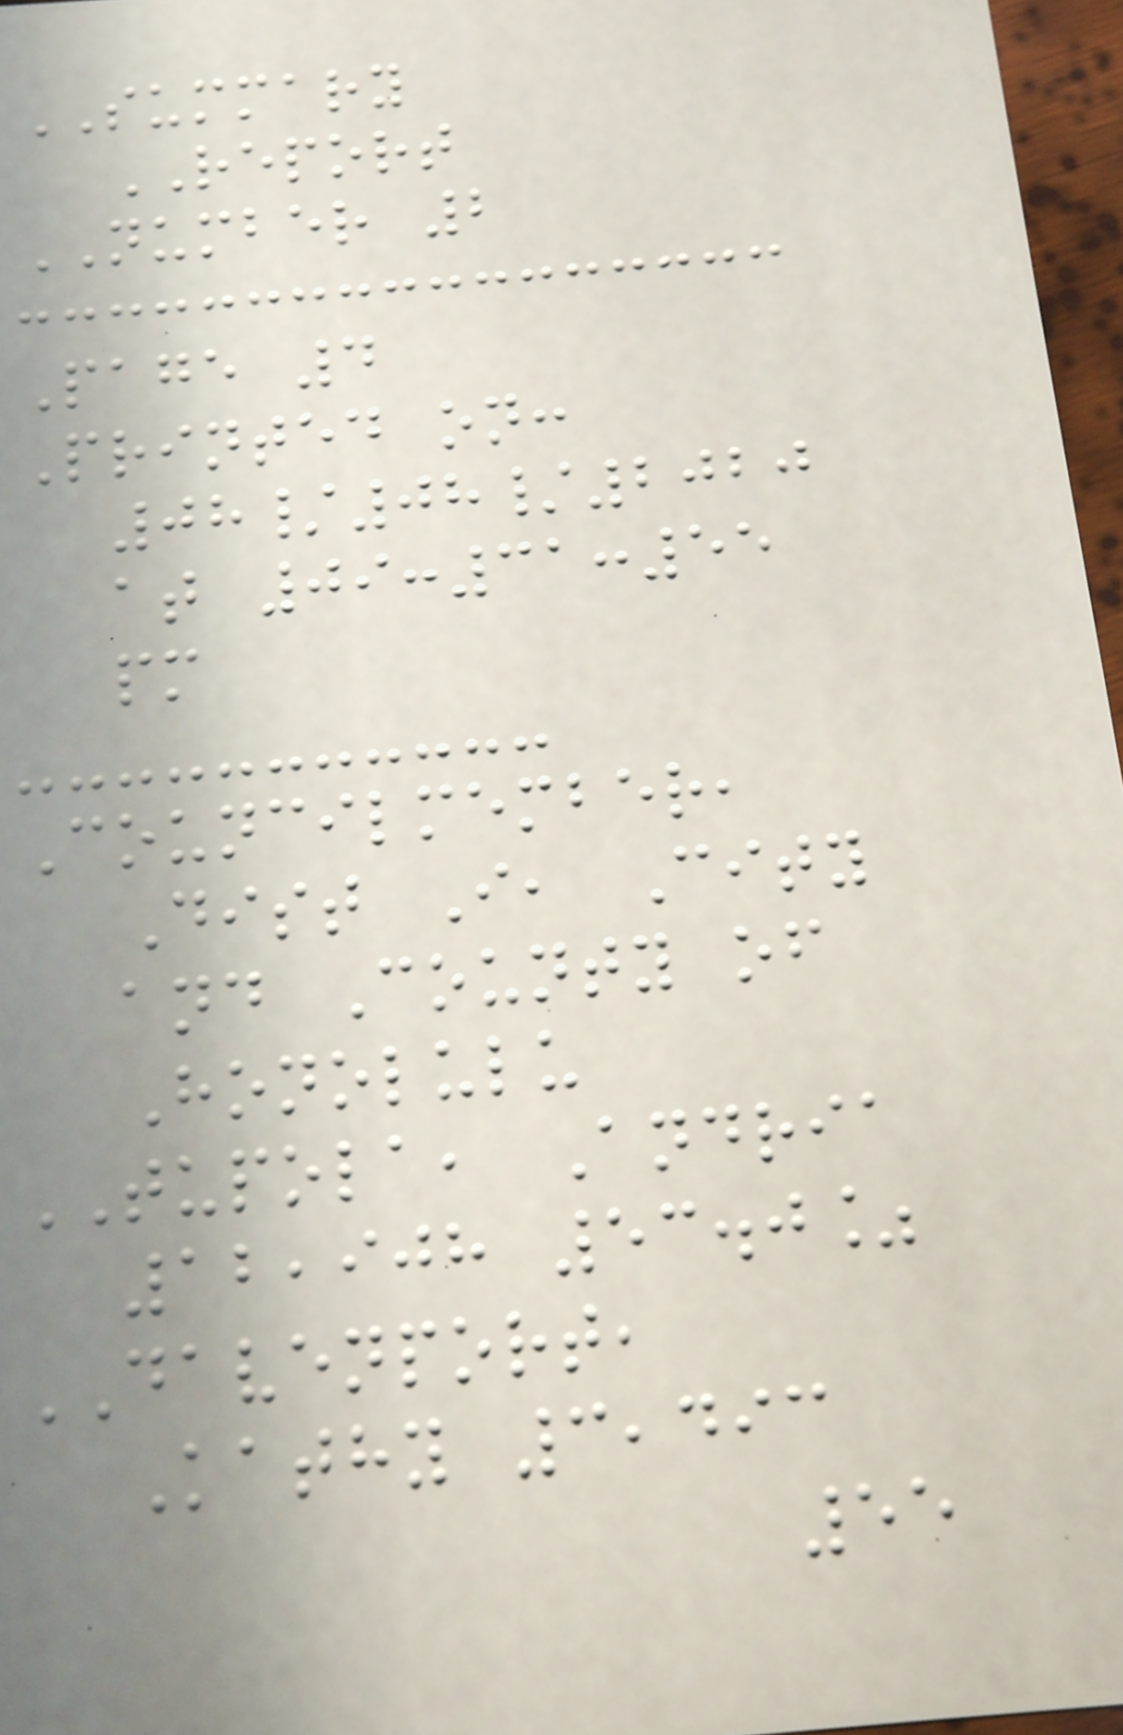SUMMARY
REPORT
NUMBER 2
Page 4
Printed on:
08/08/2020
at 09:31:55
pm
Councilmember,
Dist I, City
and County of
Honolulu
TUPOLA, Andria
12,908 53.0%
DAVENPORT,
Kathy 3,493
55
